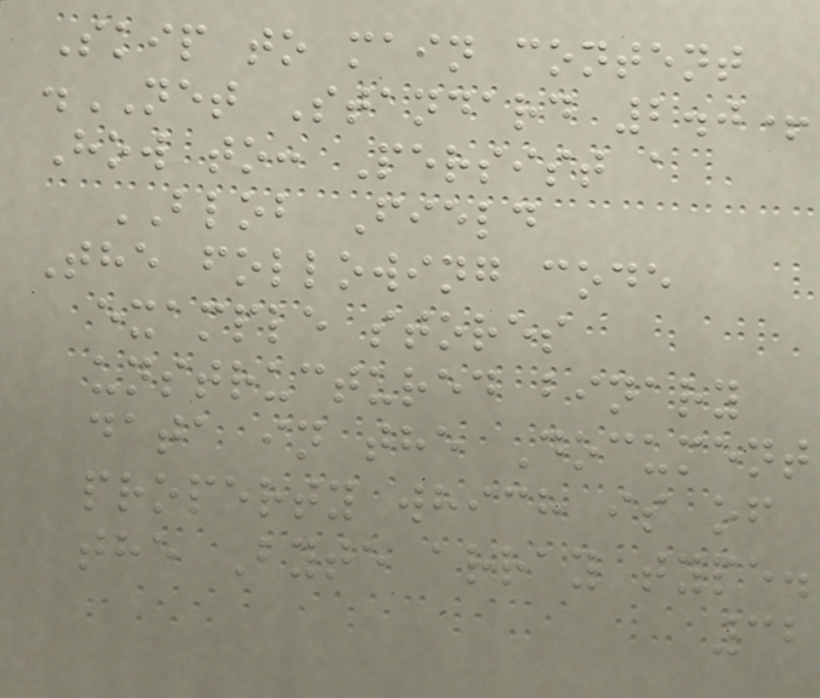Skip to main content
.NET Standard 2.0+
How to: Persist a
BLOB Field
The following code
example stores
unstructured binary
data in the Document
property which is of
the Byte array type.
32
